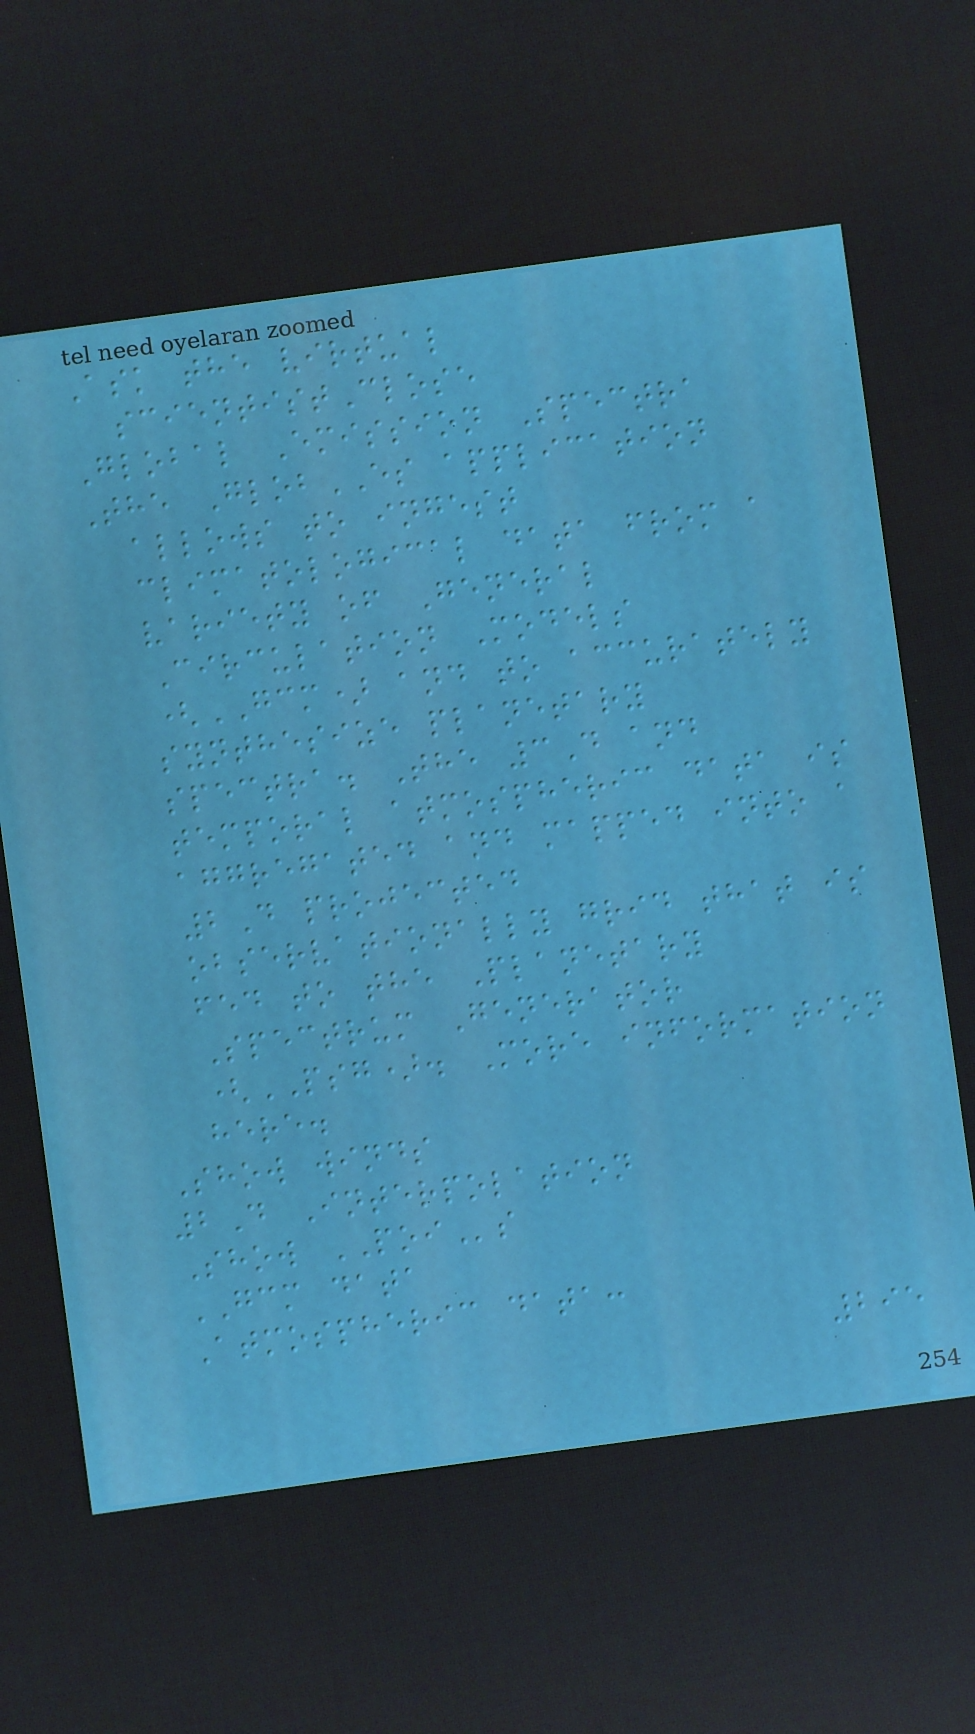Ask the virtual
scientistClose
Global Emission Spectra
The GlobES application
allows to ingest
climatological data from a
variety of General
Circulation Models
(GCM) and to accurately
synthesize planetary
spectra. The 3D and
temporal atmospheric data is
aggregated and mapped into a
2D projected
observationally grid that is
fed to the Planetary
Spectrum Generator
(PSG). More information
here.
Show winds
2D Interpolation
Show POIs
GCM data
Atmospheric data:
295
